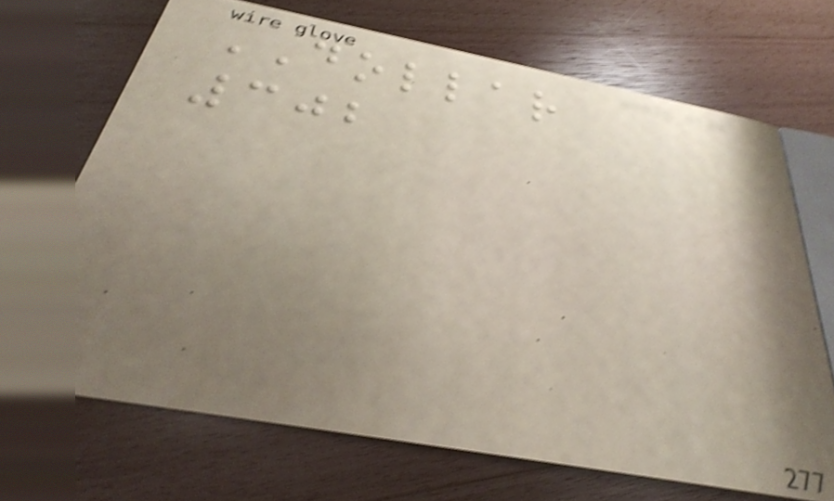DOLLAR
302
